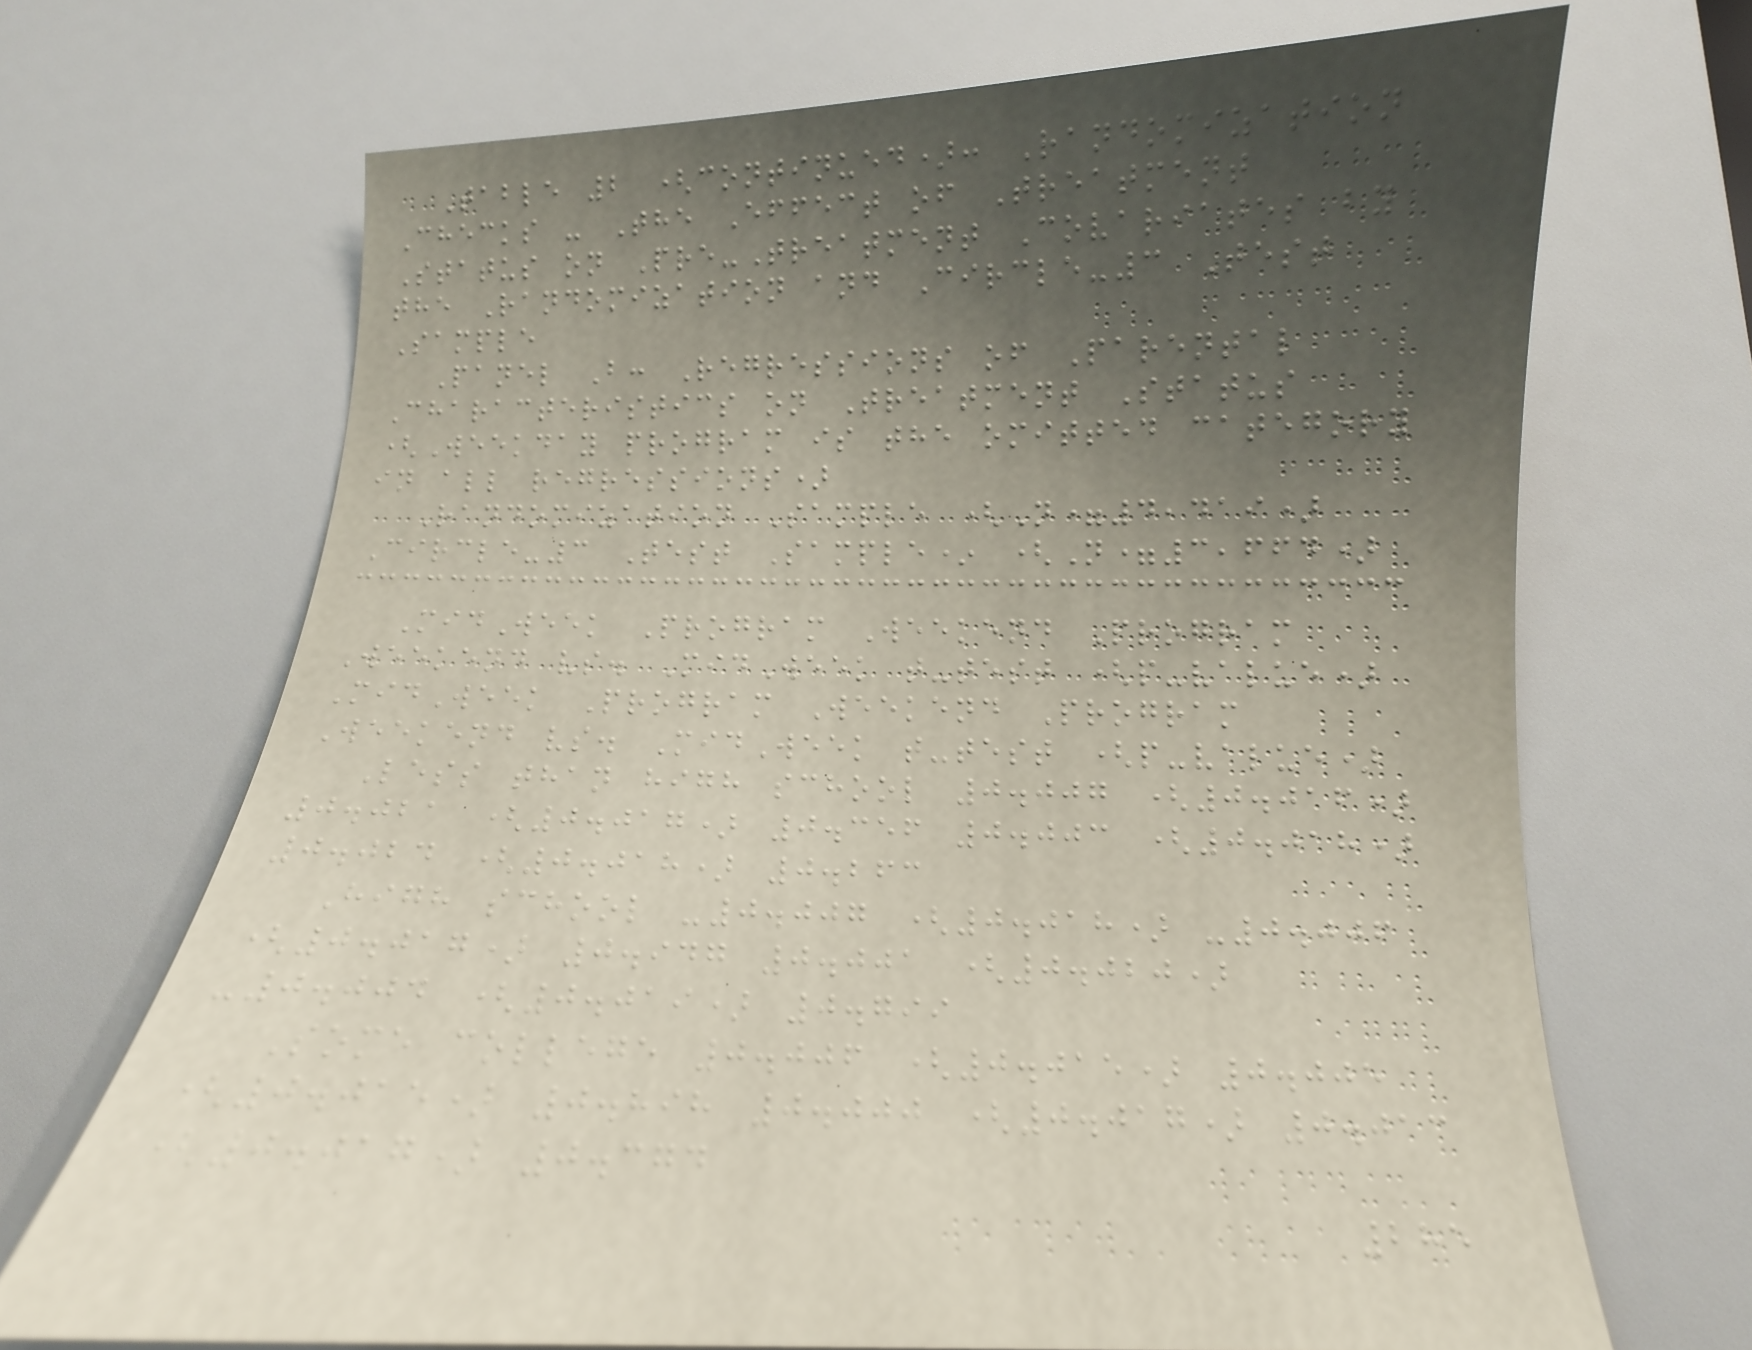Table 2 (continued): Randomization
Checks - The Effect of Treatment
Status on Pre-Treatment Covariates by
the Randomization and Circle-3 Test
Sample
Panel B: Regressions of Parental
Characteristics on Treatment Status
(Weekday program is the omitted category
in all regressions)
Randomization Sample (N=4,419)
Circle-3 Test Sample* (N=3,664)
MidWeek Program Weekend Program
Weekend vs. MidWeek t-test (p-value)
MidWeek Program Weekend Program
Weekend vs. MidWeek t-test (p-value)
Less than high school 0.007 (0.016)
0.021 (0.017) 0.356 0.003 (0.018)
0.024 (0.018) 0.263
High school -0.007 (0.018) -0.006
(0.017) 0.947 0.001 (0.020)
-0.004 (0.019) 0.799
Some college 0.006 (0.015) 0.005
(0.015) 0.898 0.000 (0.017) 0.013
(0.017) 0.374
285
